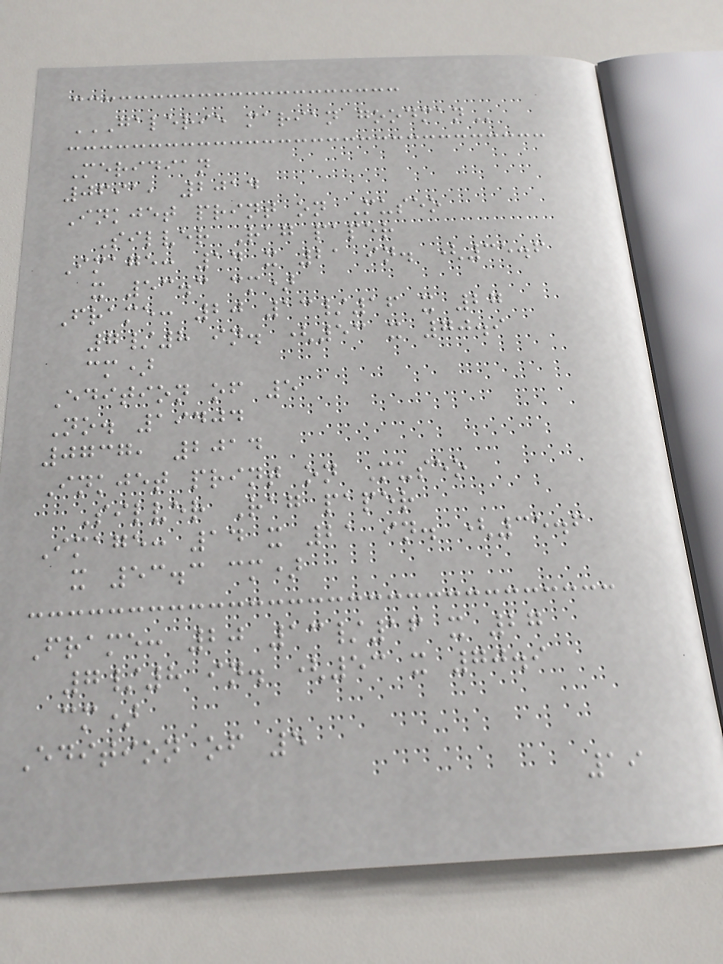GALERIE MARIAN GOODMAN
Meridian
0691, 2014
Inkjet print on Museo
Silver Rag paper
Image: 14 x 21 in. (35.6
x 53.3 cm)
Frame: 20 13/16 x 27
7/8 in. (53 x 70.9
cm)
Edition of 5
No. 19404
0737, 2014
Inkjet print on Museo
Silver Rag paper
Image: 14 x 21 in. (35.6
x 53.3 cm)
Frame: 20 13/16 x 27
7/8 in. (53 x 70.9
cm)
Edition of 5
19
